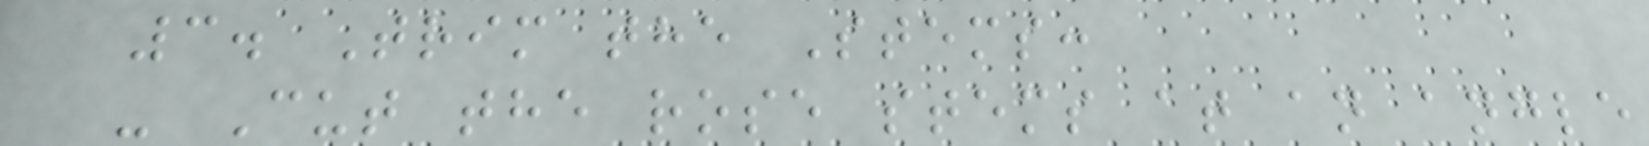3. Trim the Stems:
- Cut the rose stems at an angle
